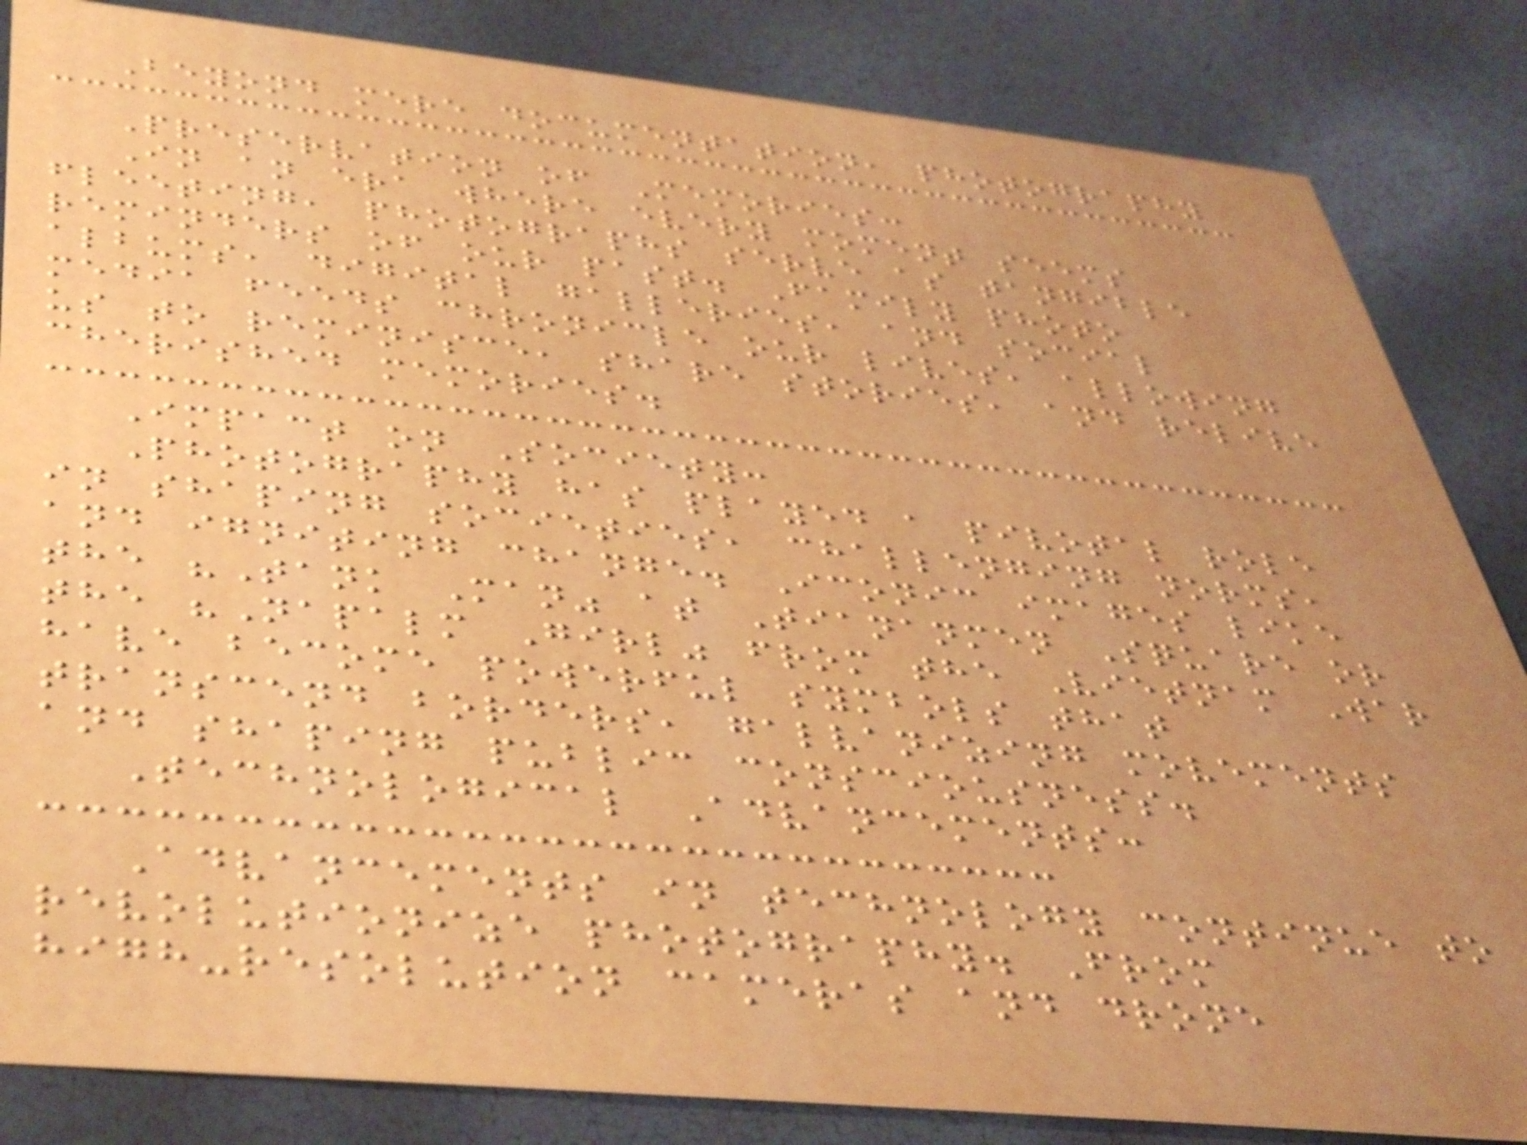Beyond mere documentation, photography
Preservation of Memories:
In an era where every moment seems
fleeting, photographs serve as tangible
reminders of our past. Family photo
albums, digital galleries, and social
media feeds chronicle our lives, allowing
us to reminisce, share stories, and relive
cherished memories.
Impact on Society:
Photography has played a pivotal role
in shaping societies, challenging norms,
and igniting change. Iconic images like
the "Tank Man" at Tiananmen Square or
the "Napalm Girl" from the Vietnam War
have become powerful symbols that
transcend borders, galvanizing movements
and shaping public consciousness.
Technological Advancements:
Advancements in technology continue to
revolutionize photography. From
high-resolution cameras and drone
